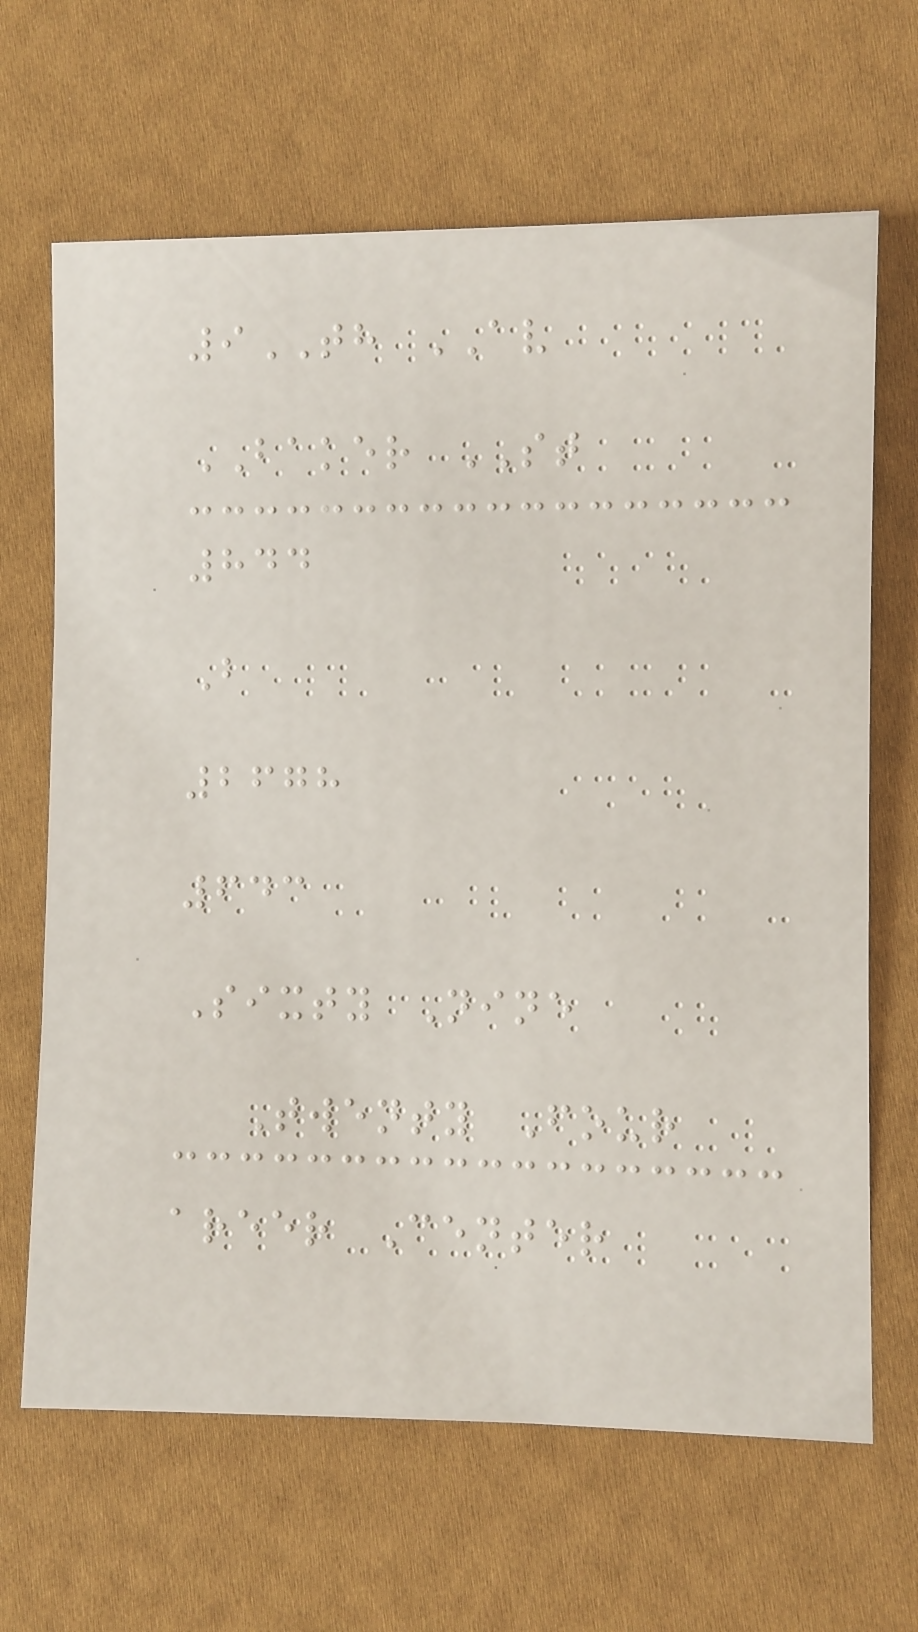9TH AV
BAKER ST
844
B
2678
643
Sixty Nine
Twenty Four
areer Center
